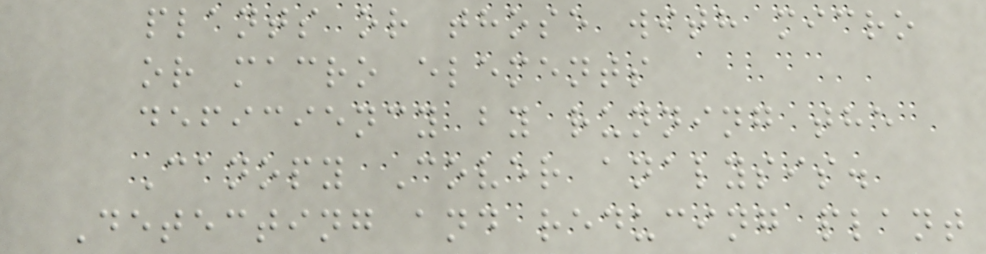plants or those with micro
or macro elements
deficiency by running the
Canopy Cover analysis.
Detecting and reducing plant
